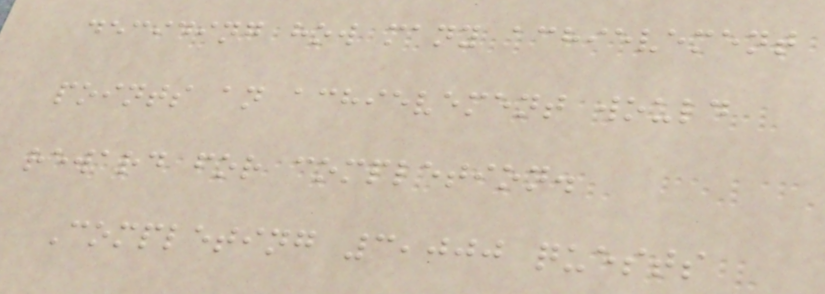deciding how many achievement
points an achievement would
reward for completion.
Completing 3,000 quests
